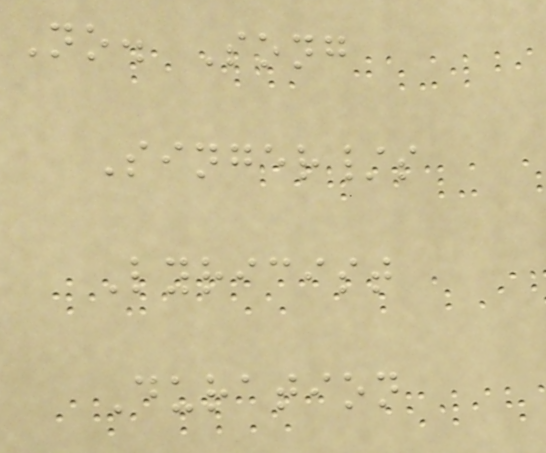No. Song
Singer/s
Lyricist
Duration
